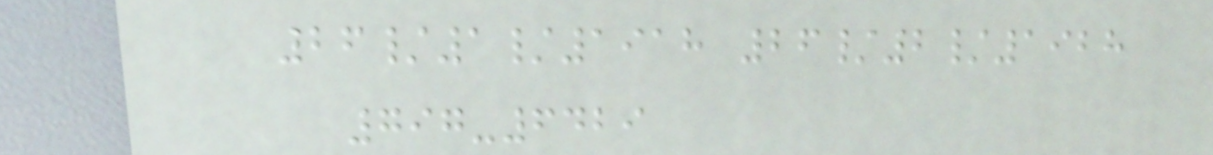26/1/1918 26/2/1928
797-6429
